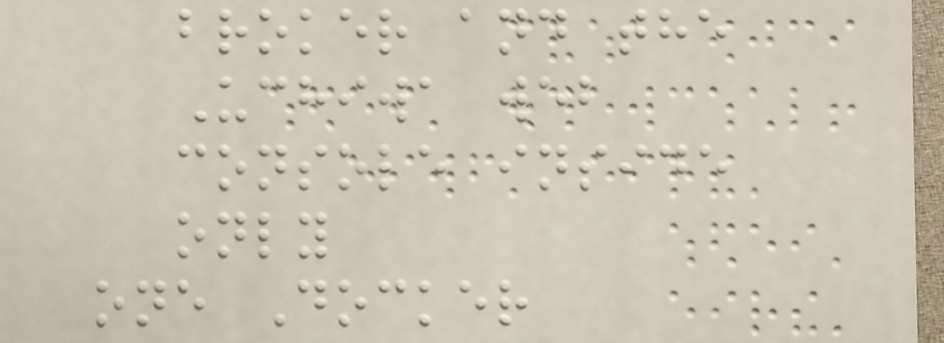broker and the
Uchiwa web
console inside
only
one Docker
